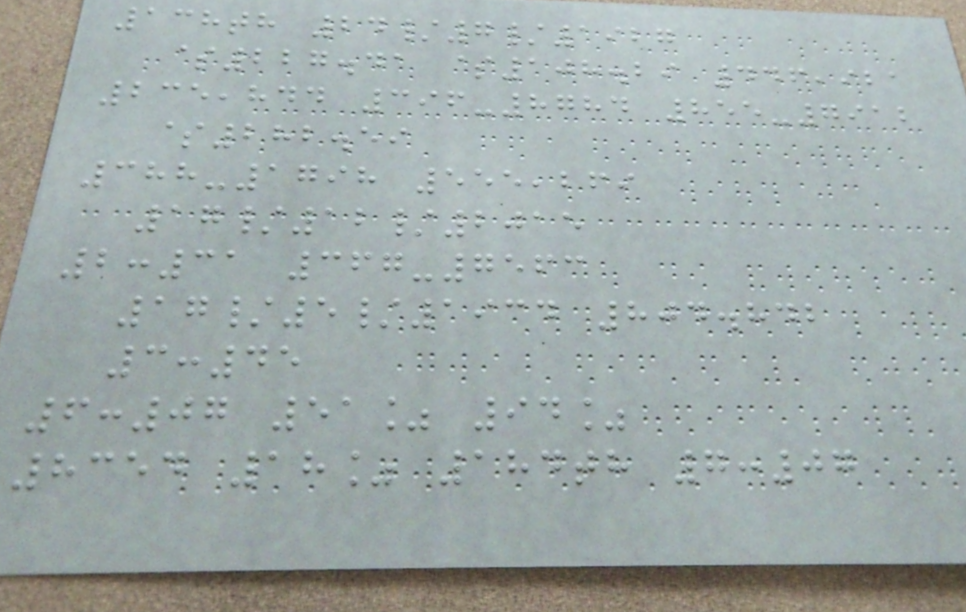138th 24/7/1927
$227.41 $108.29 446,921
235,844 396-8784 855-7912
$282.59
388-1798 555,269
17/12/2015
2:31 367-7563
17/5/1934 804.842
3:45
6:07 51% 94%
8354 18% 184th 7:07
